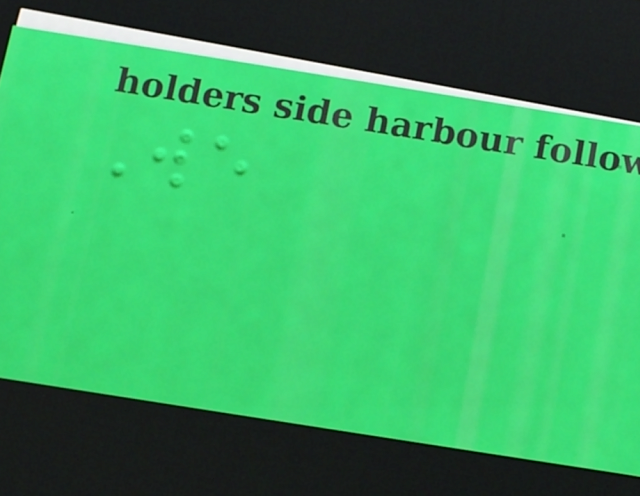We
